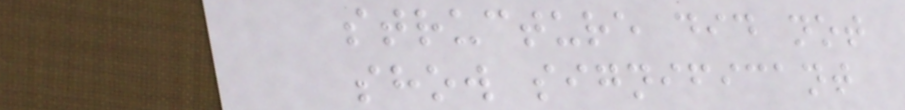structure did not
show significant
